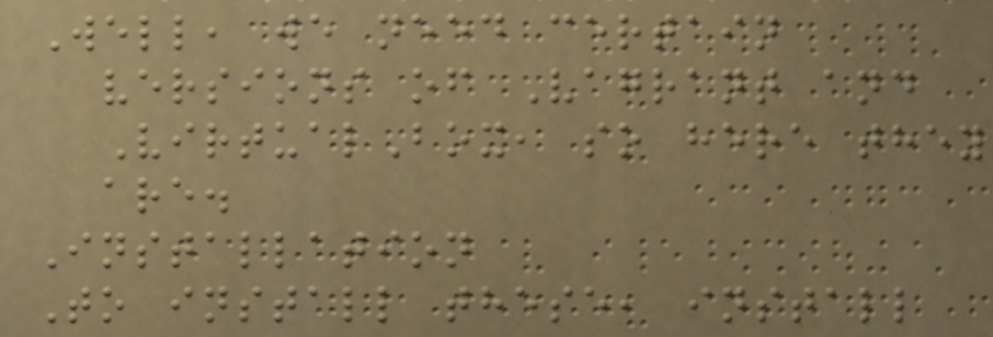Well, we need certain
versions of Vagrant and
VirtualBox, so here they
are.
Installation
To install these, install
